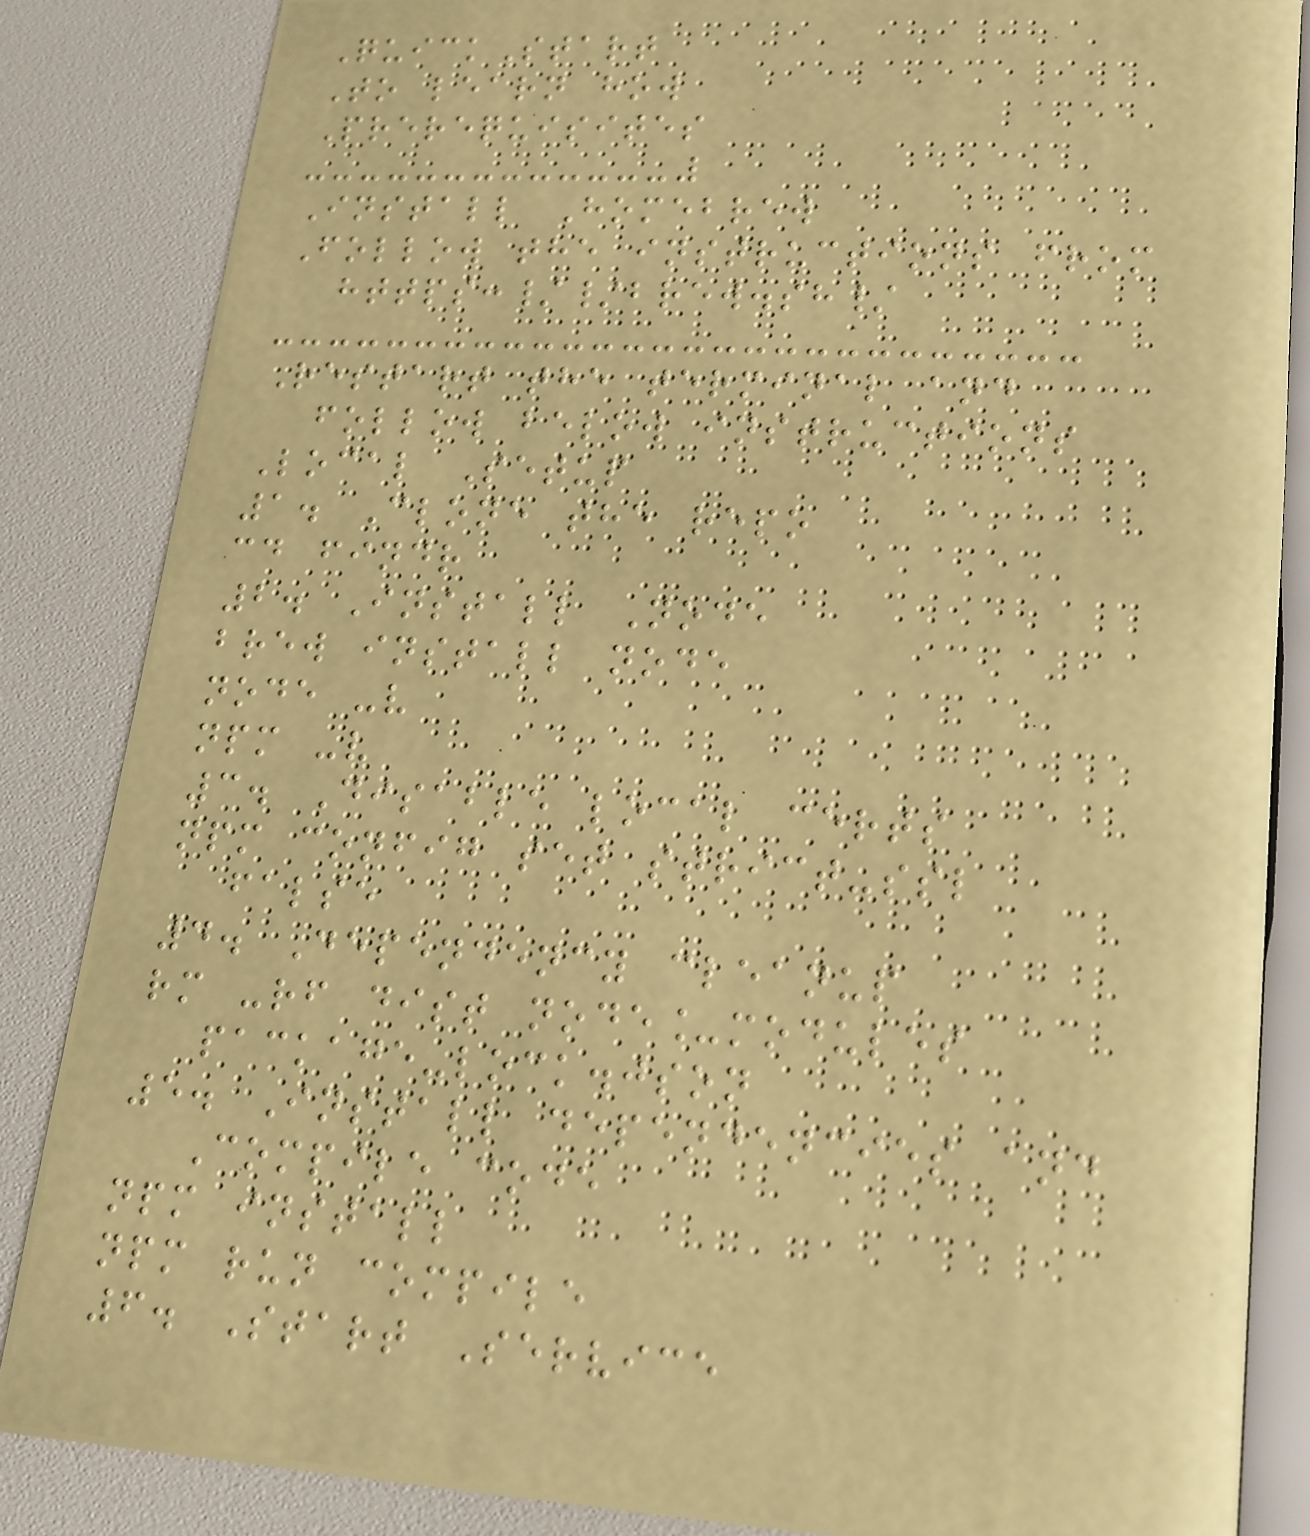QuickStart
To learn how
Prerequisites
Install Homebrew
Follow the instructions from
https://brew.sh/
Restart the terminal and
follow below instructions
Local Setup
1. Clone the repo
cd findr
2. Install Node
brew install node
node -v
npm -v
3. Disable local certs
npm config set strict-ssl
false
4. Dependency cleanup
rm -rf dist node_modules
package-lock.json
5. Install dependencies and
Compile code
npm install
npm run compile
6. Start Service
